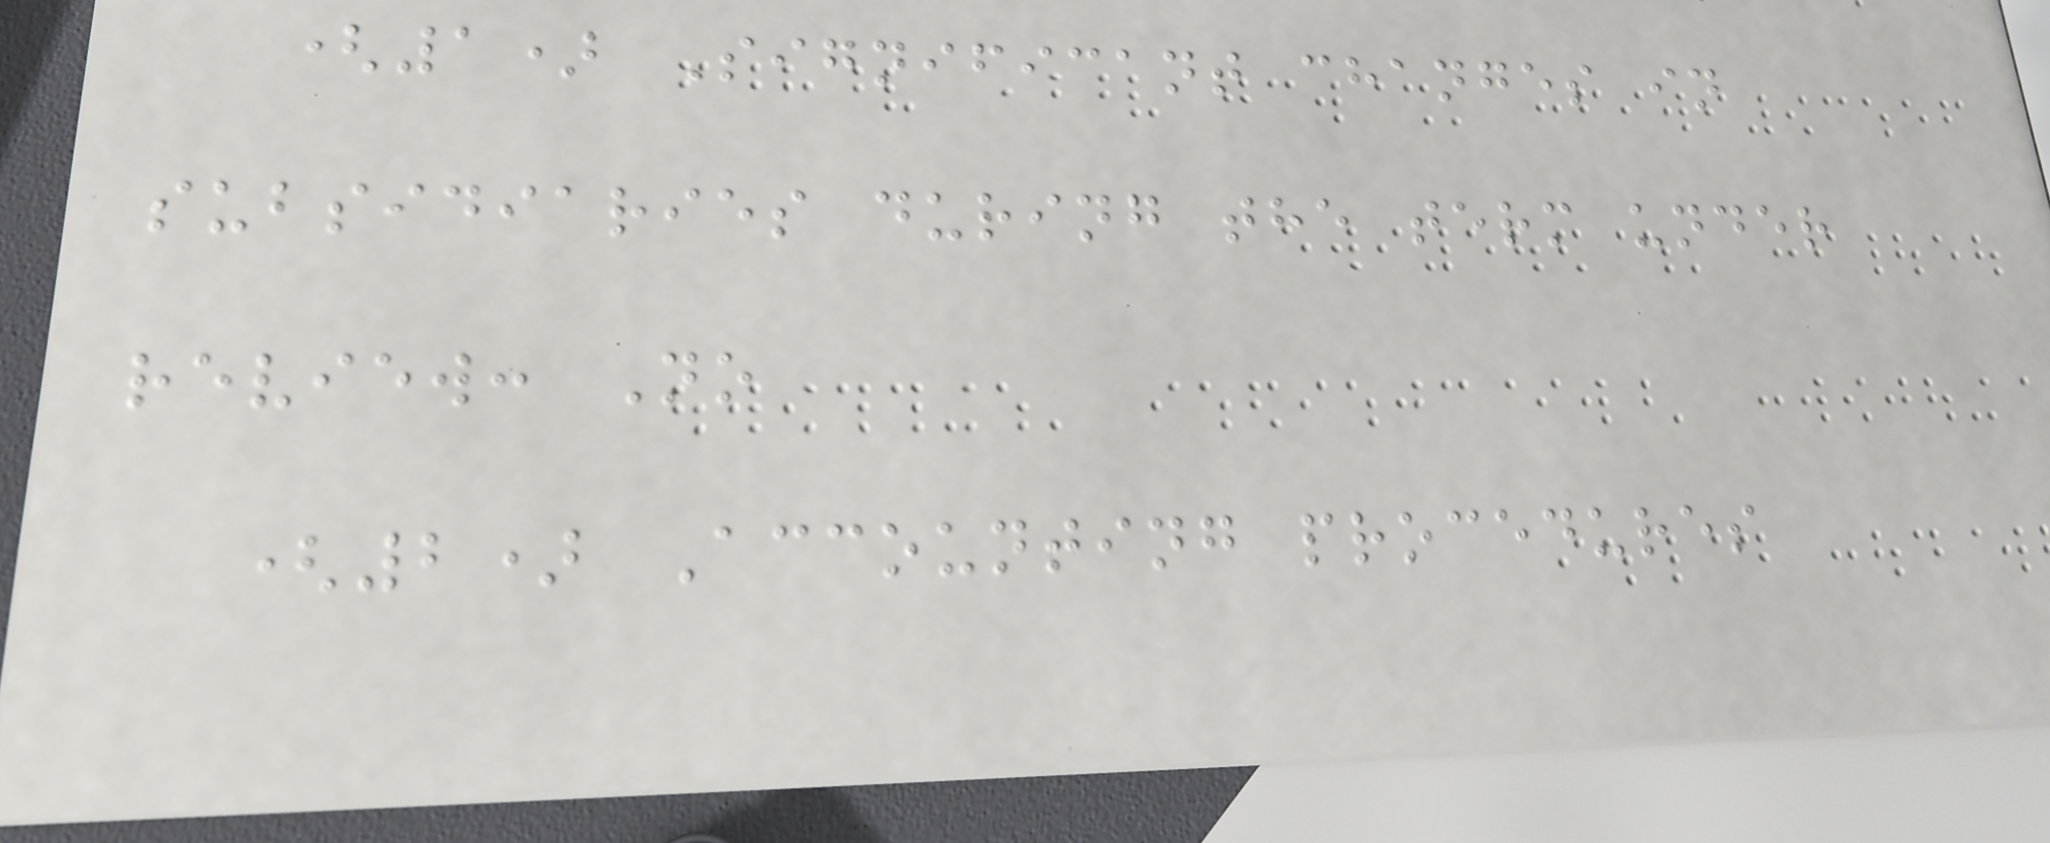(1) Significant changes in
subsidiaries during the term under
review: No
(2) Accounting procedures
